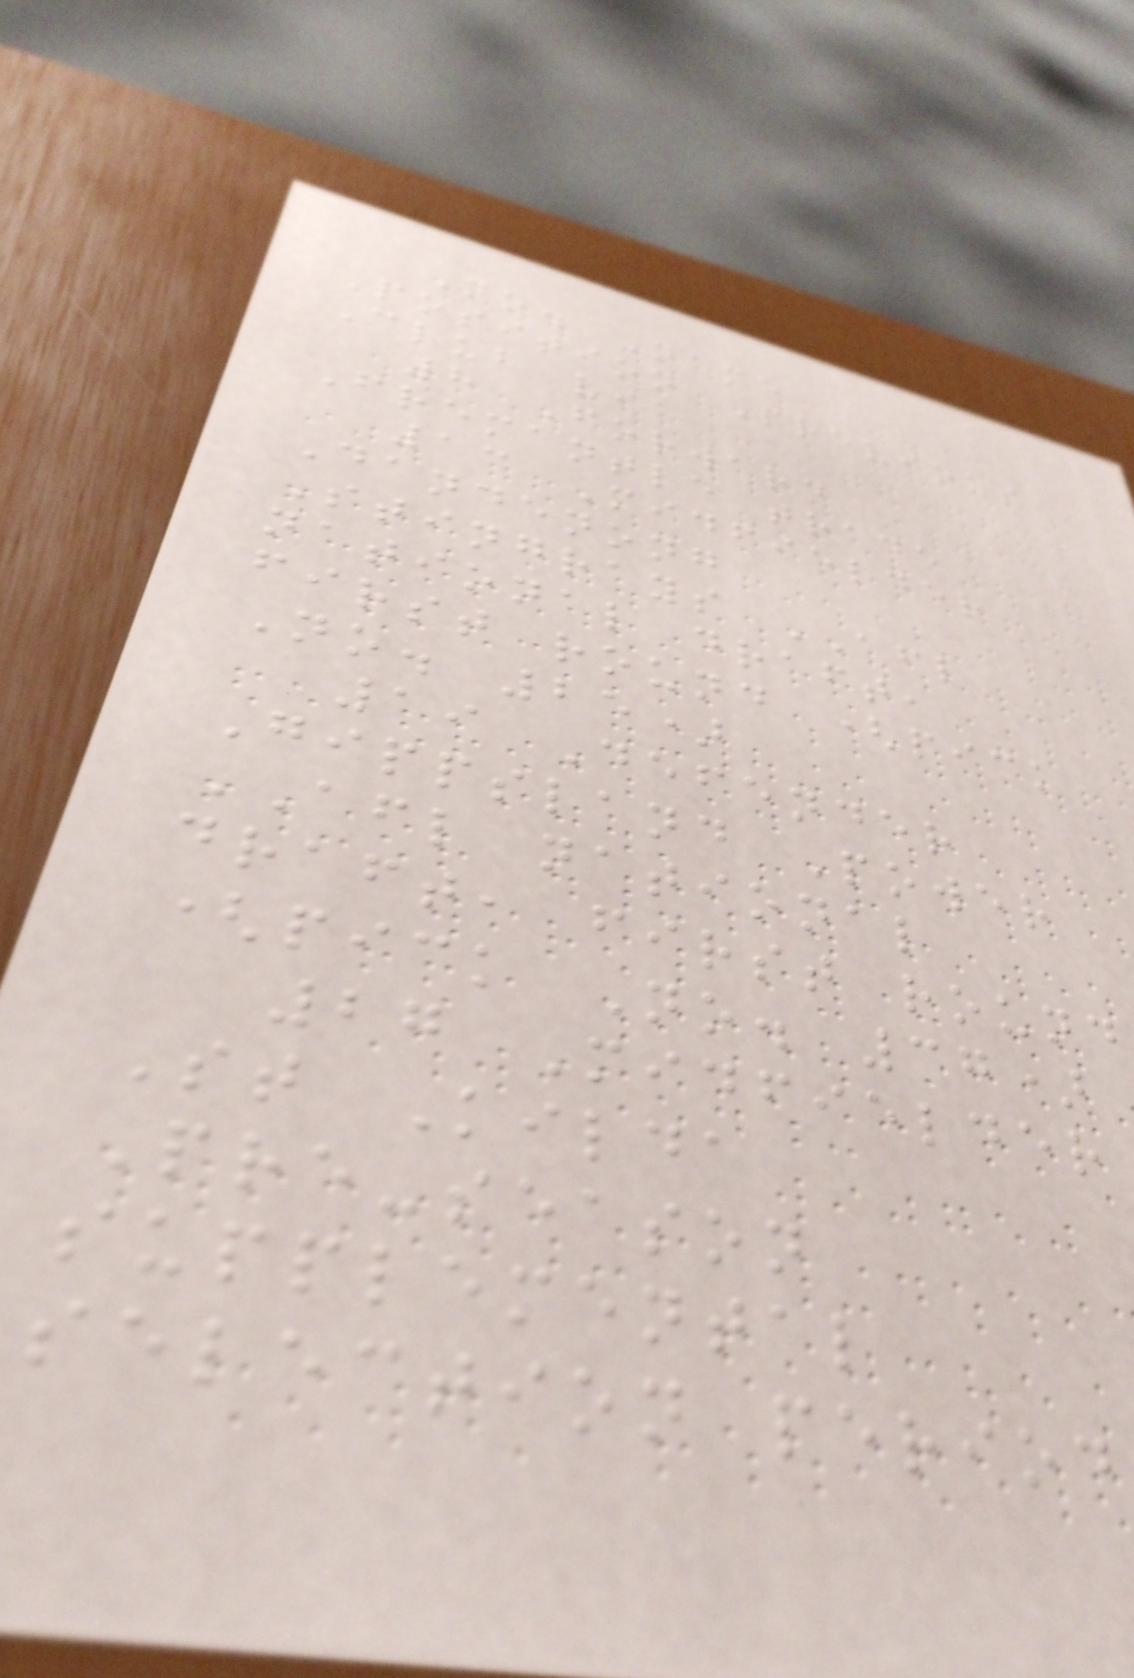No. Name
Position Previous
Club via
8 Forward
Fremantle trade
13 Midfielder
Dandenong
Stingrays AFL
national draft,
first round (pick
No. 25)
19 Defender
Gippsland Power
AFL national
draft, first round
(pick No. 37)
27 Midfielder
St Kilda
Pre-season
supplemental
selection period
